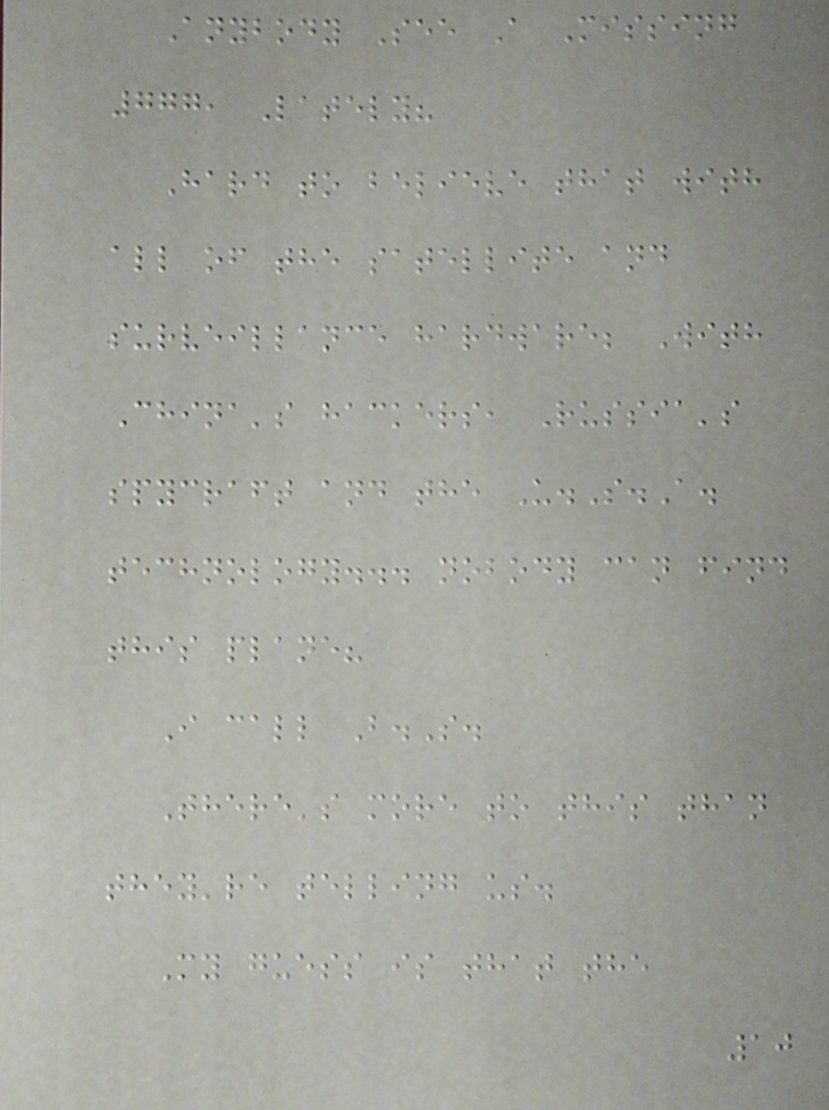Anybody See A Missing
777, Lately?
Hard to believe that with
all of the satellite and
surveillance hardware; With
China's hackers, Russia's
spycraft and the U.S.A.
technology... nobody can find
this plane?
I call B.S.
There's more to this than
they're telling us.
My guess is that the
10
